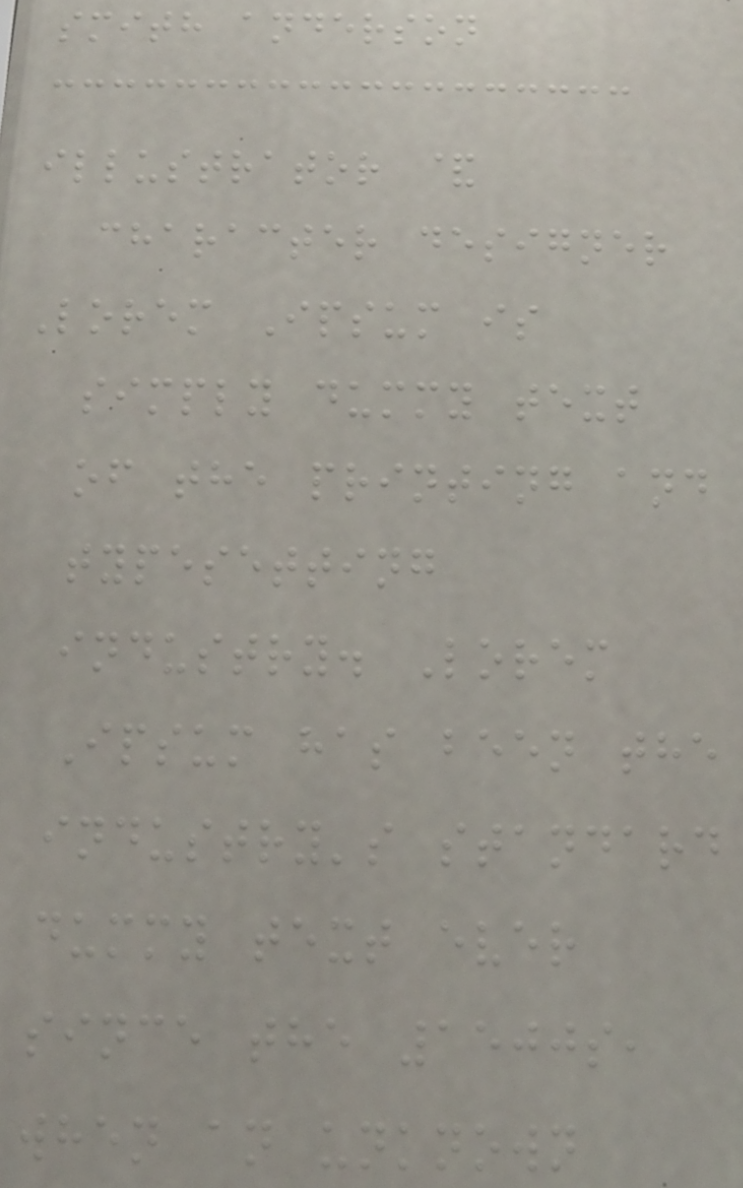smith anderson
illustrator &
character designer
Lorem Ipsum is
simply dummy text
of the printing and
typesetting
industry. Lorem
Ipsum has been the
industry's standard
dummy text ever
since the 1500s,
when an unknown
